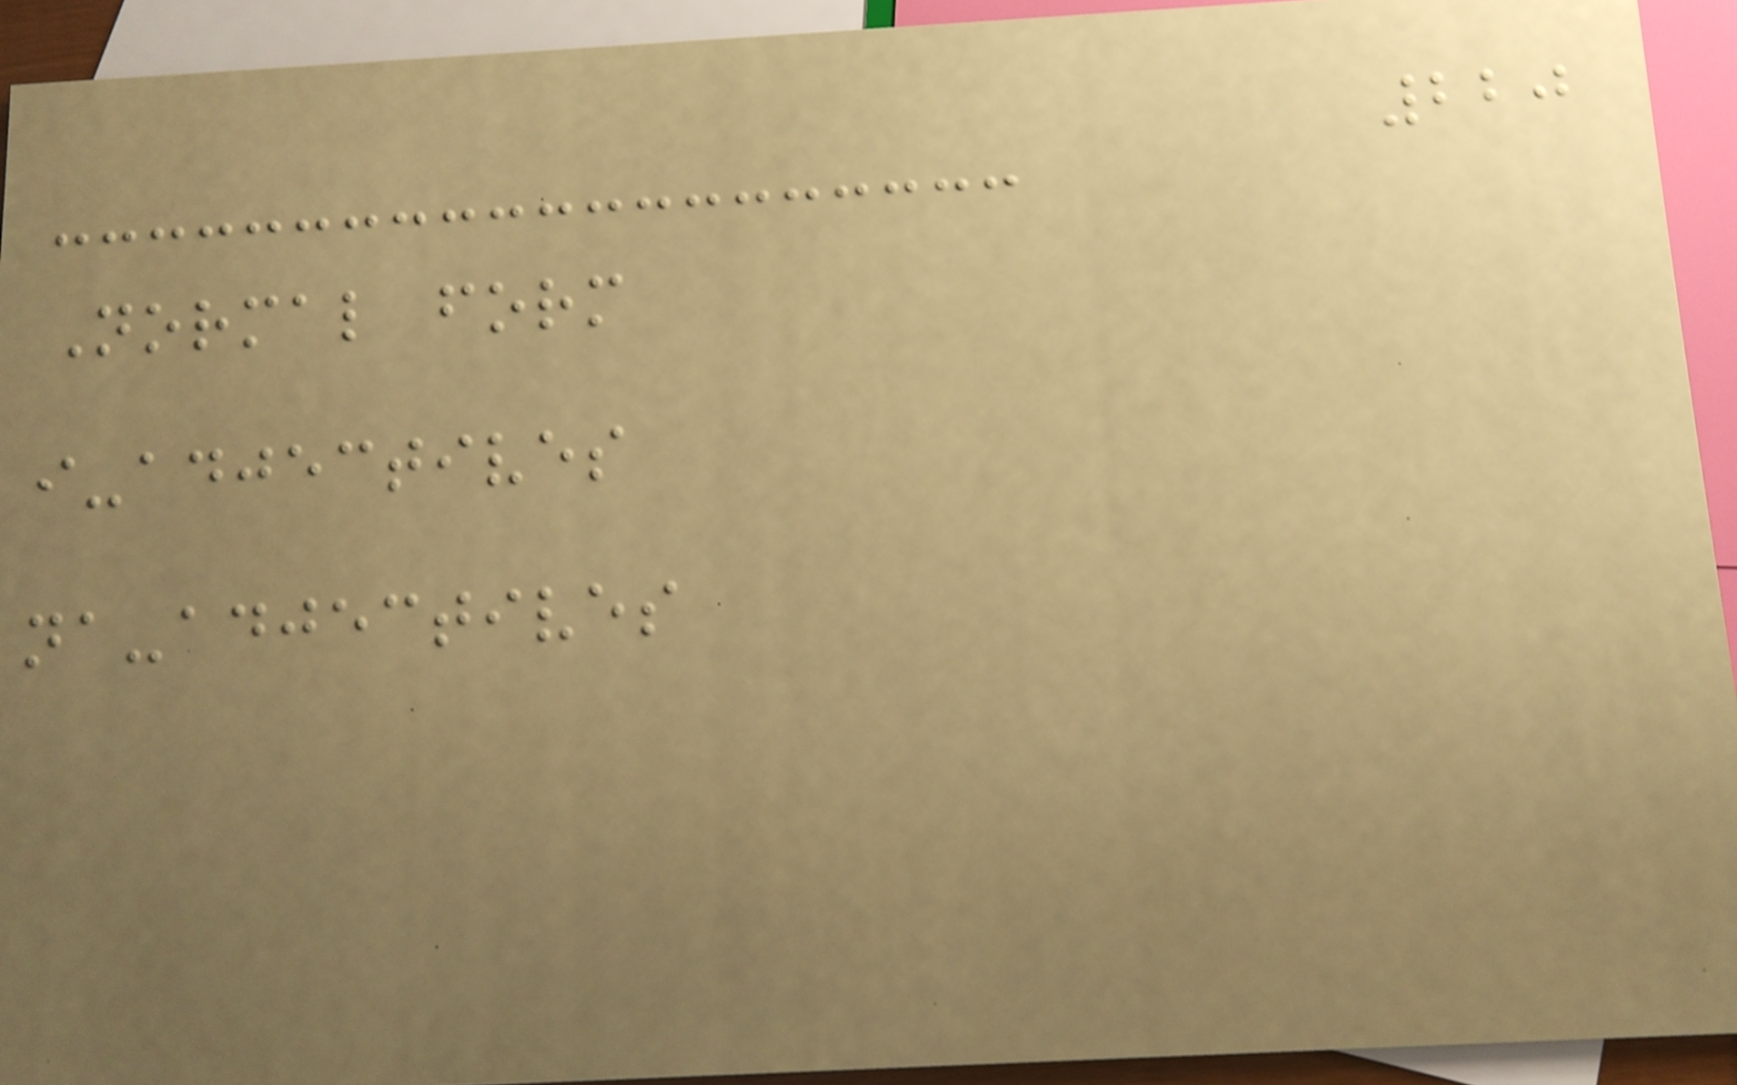220
Normal form
i-adjectives
na-adjectives
